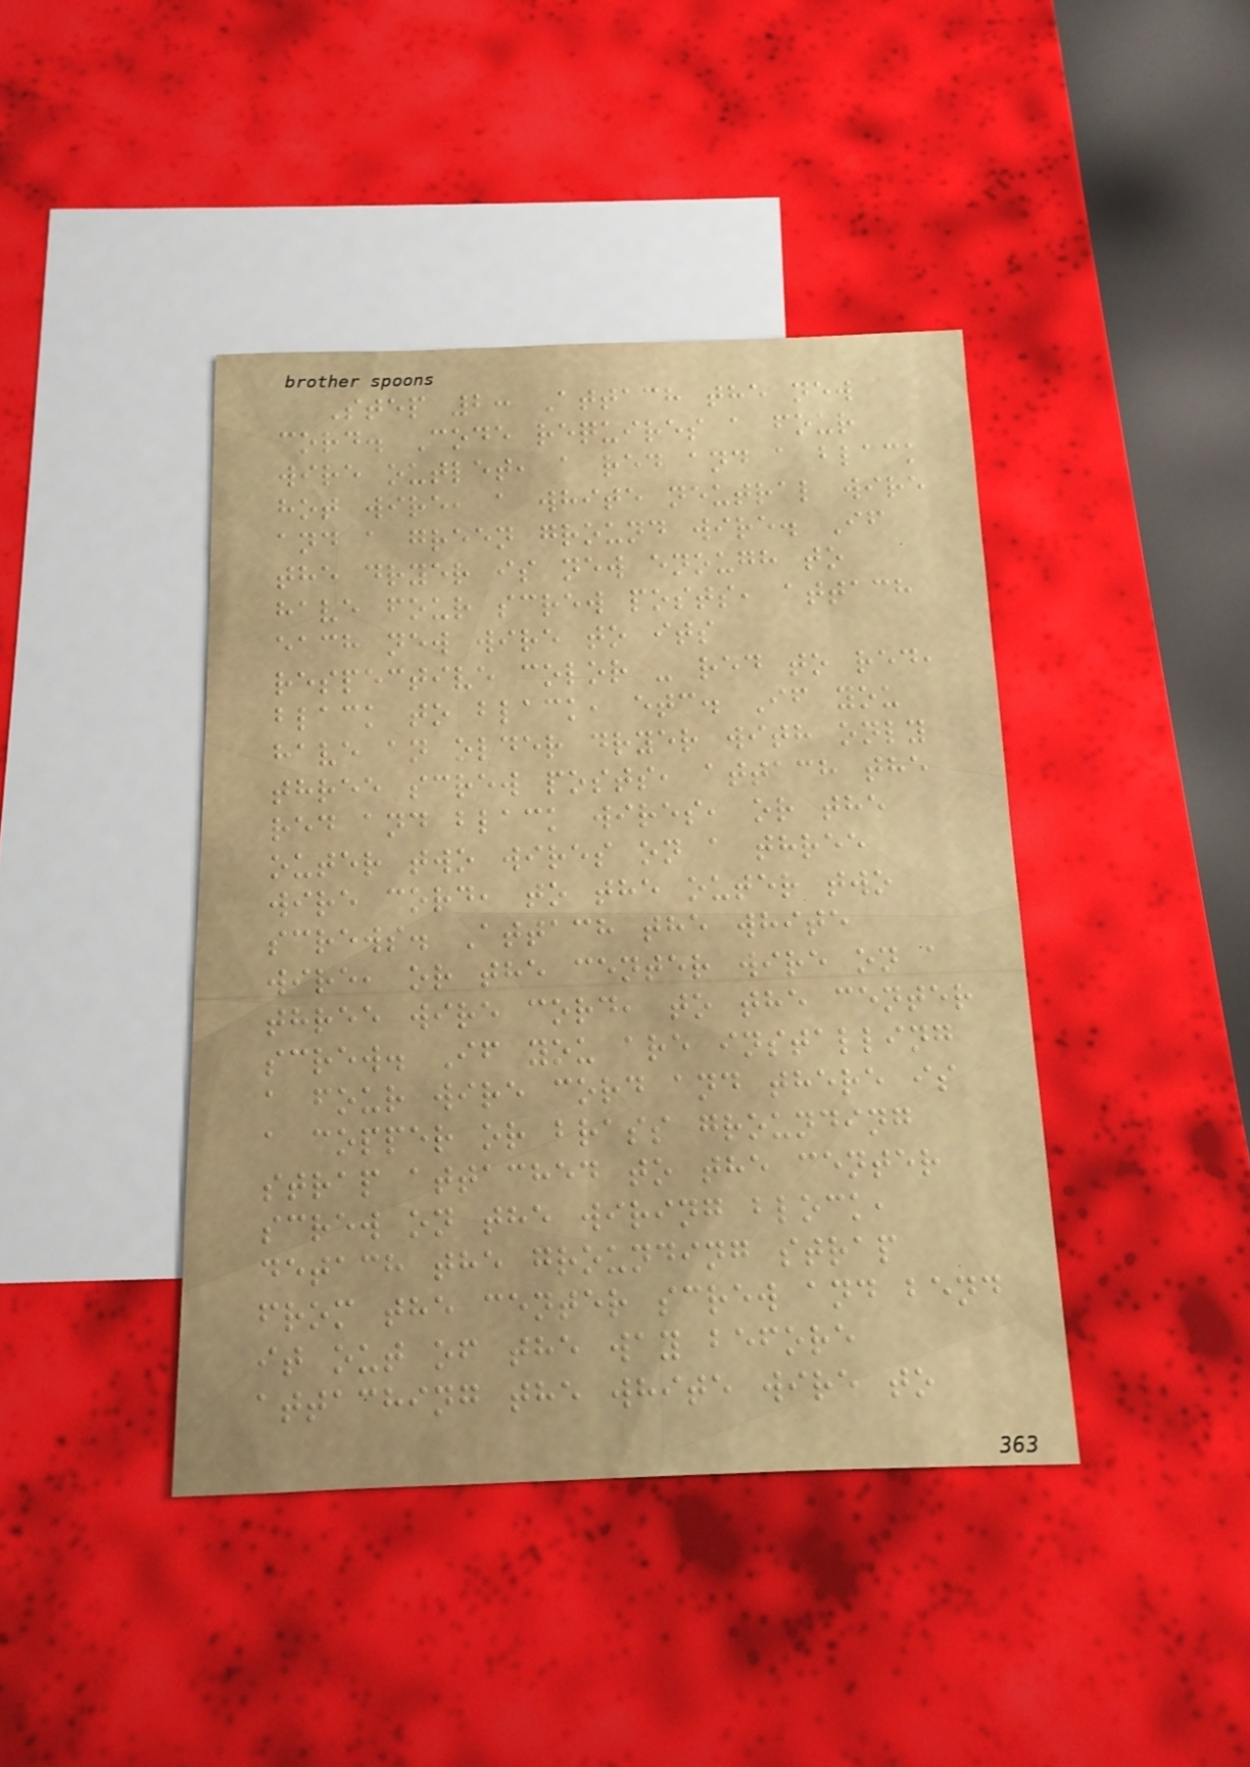Step 2: Attach the new
cord. Code requires a four
wire outlet, a red and a black
hot wire, a white neutral wire
and a green ground wire. If
the dryer is new enough to
have four screw posts, attach
each new wire to its
respective color - red to red,
black to black, etc. If you
have an older dryer with only
three screw posts, attach the
red and black wires, or the
outer two wires on a three
wire cord, to the outer two
screws. Attach the white
wire, or the center wire on a
three wire cord, to the center
screw. If you are installing
a four wire cord and there is
a copper or brass grounding
strap attached to the center
screw on the wiring block,
detach the grounding strap
from the center screw and bend
it out of the way before
attaching the white wire to
